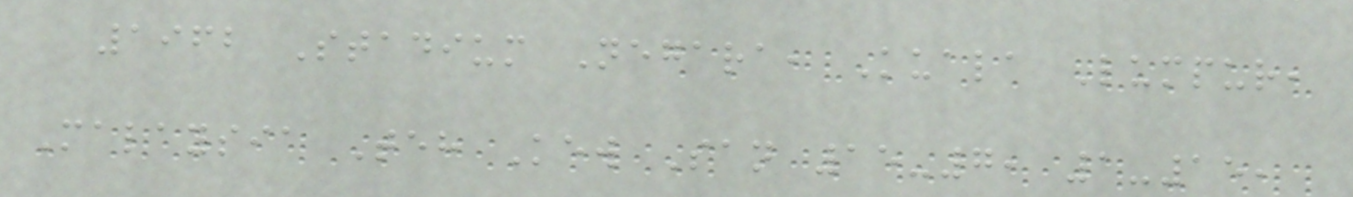1962 Stadium Negara, Kuala Lumpur,
Malaysia Teh Kew San 15-7, 1-15,
